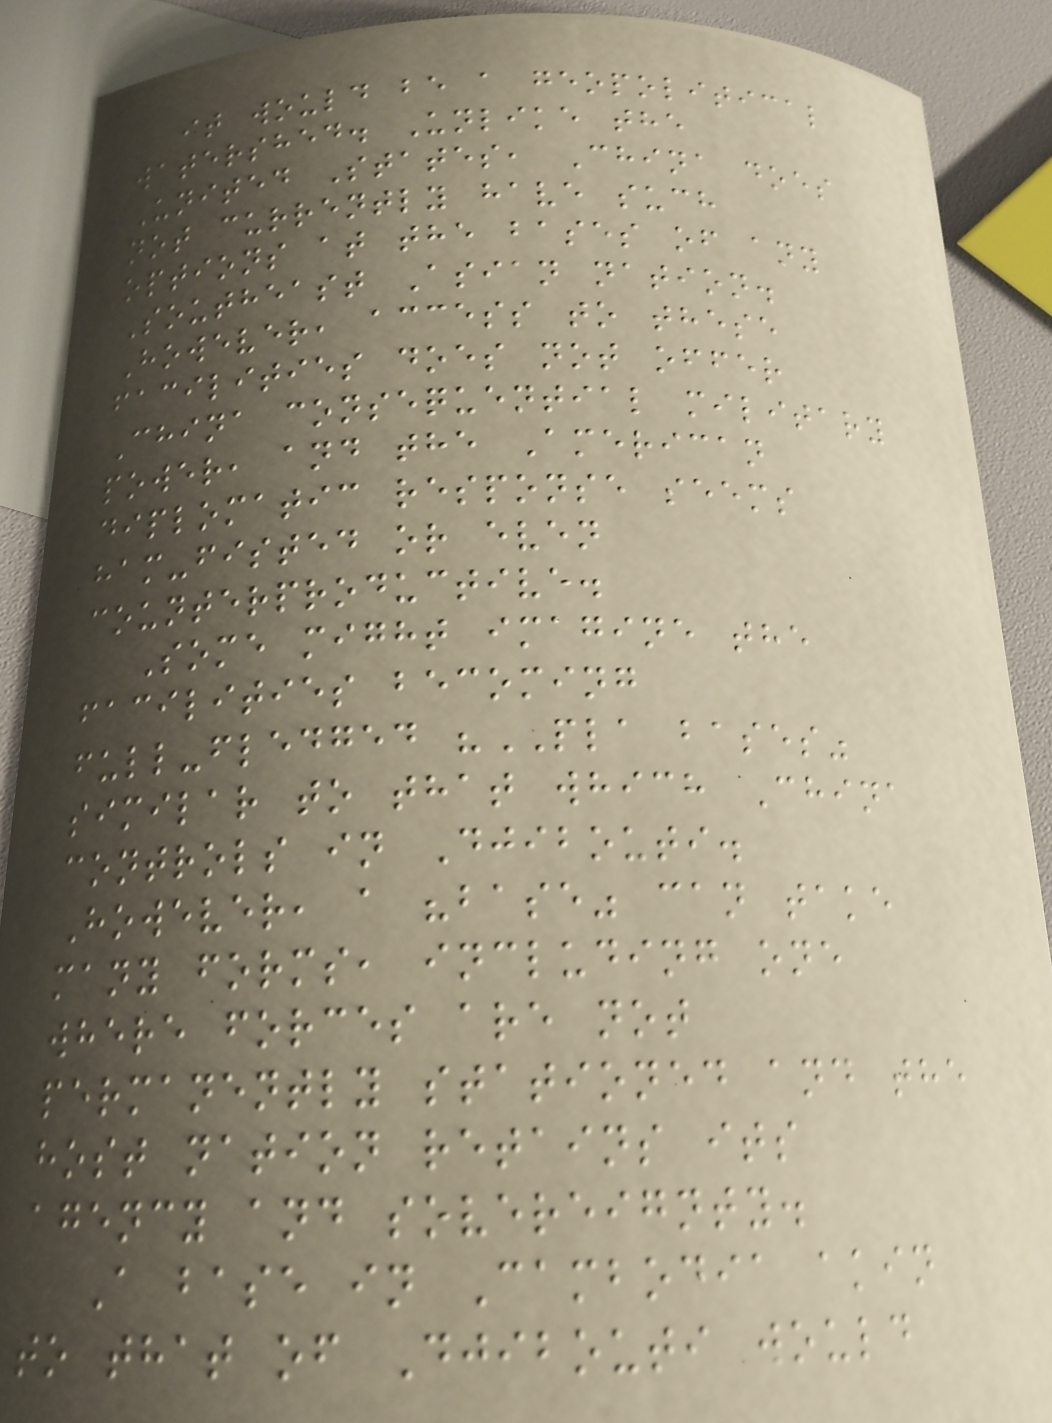it would be a geopolitical
watershed. Unlike the
United States, China does
not currently have such
options at the bases of any
Southeast Asian nation.
However, access to these
facilities does not offer
China consequential military
power, and the American
diplomatic response seems
ham-fisted or even
counterproductive.
Some might imagine the
facilities becoming
full-fledged "PLA bases"
similar to that which China
controls in Djibouti.
However, a "base" can take
many forms, including one
where forces are not
permanently stationed and the
host nation retains its
agency and sovereignty.
A base in Cambodia akin
to that of Djibouti would
